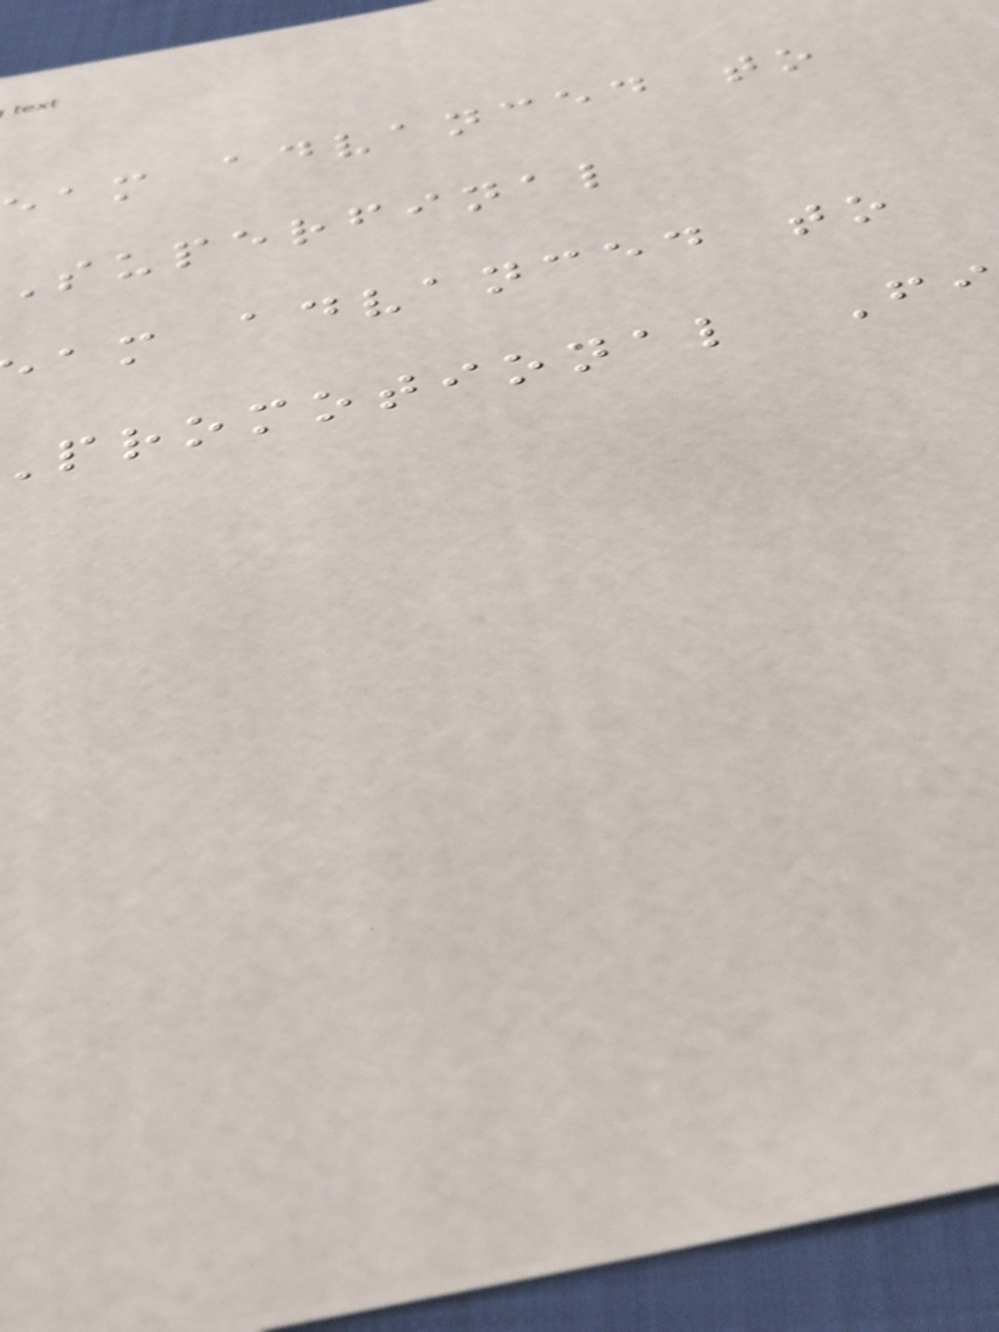eam advanced to
superfinal
am advanced to
promotional Fi
